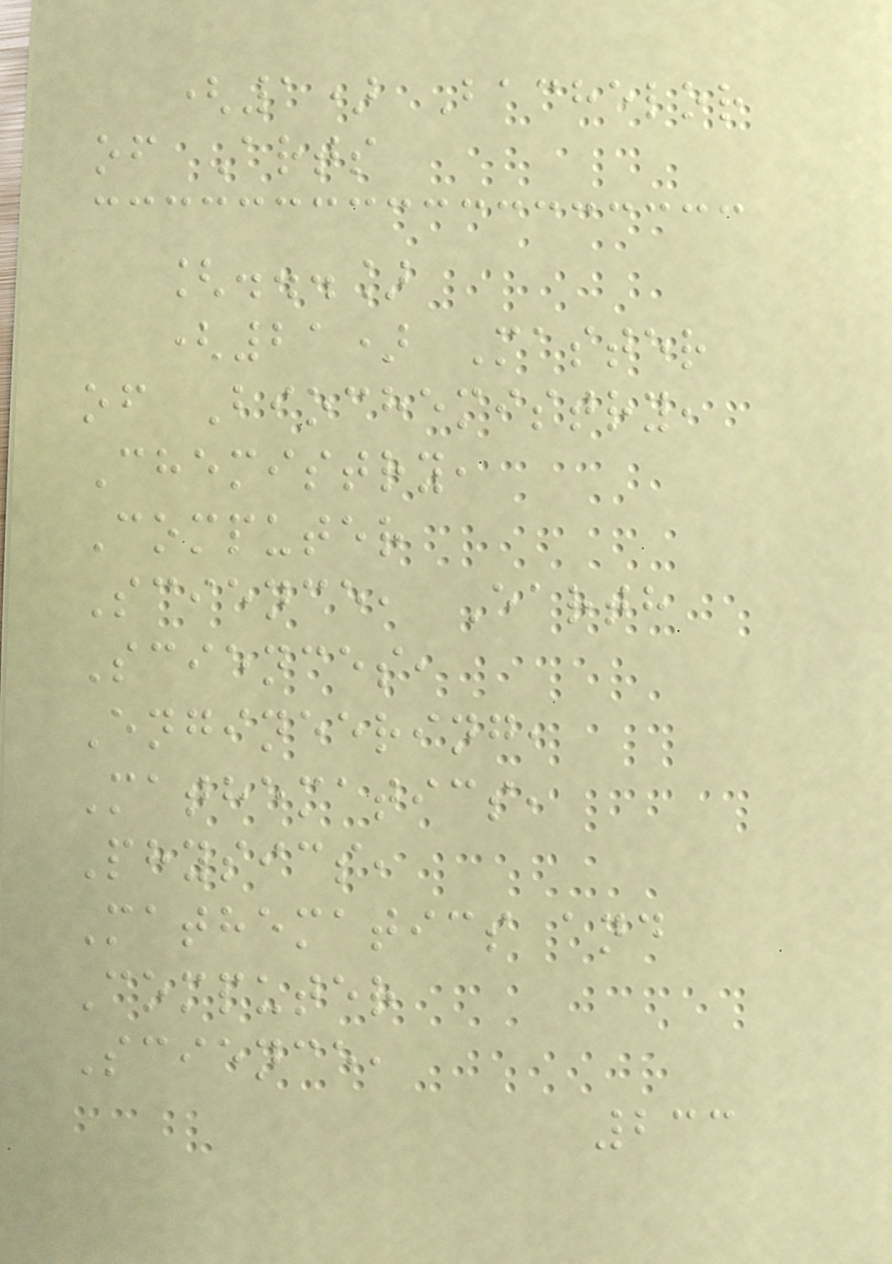(1) Bachelor
of Arts
[...]
(21) Master
of Biochemistry,
Chemistry,
Computer
Science, Earth
Sciences,
Engineering,
Mathematics,
Physics,
Mathematics and
Computer
Science,
233
